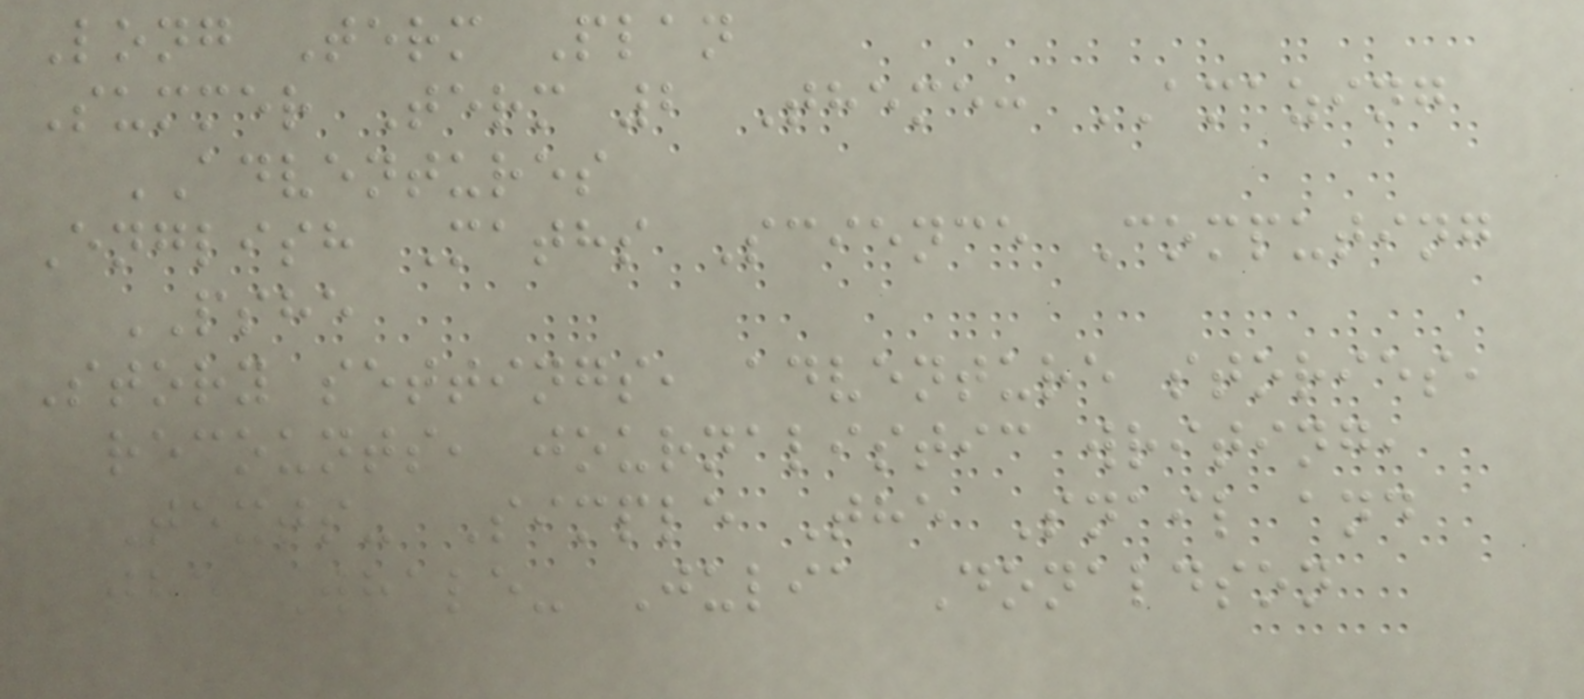Long Term Plan
Summer Term 2 Theme: AMAZING
ADVENTURES
English Maths Science Computing
PSHE
Story settings, adventure stories,
recounts, journalistic writing,
Texts- Simple The Snail and
the Whale- Julia Donaldson
